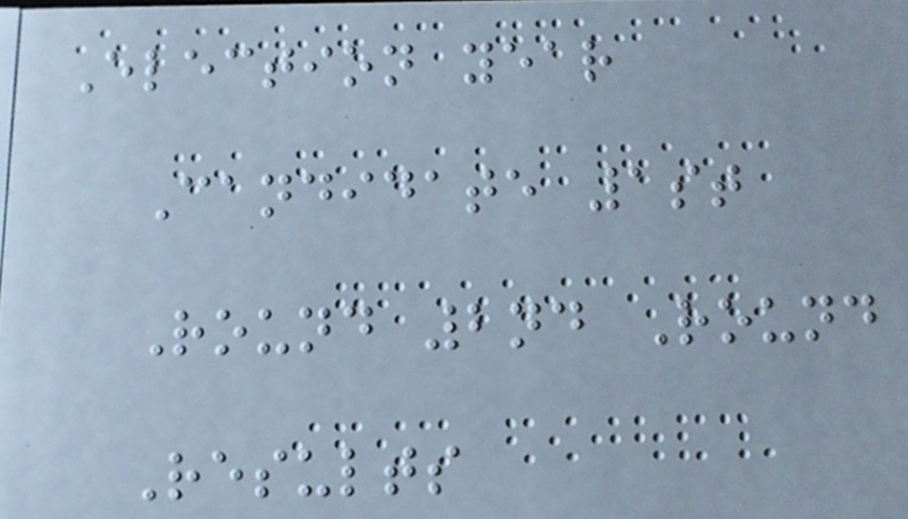Election year
Candidate 1st
Round 2nd Round
Results
